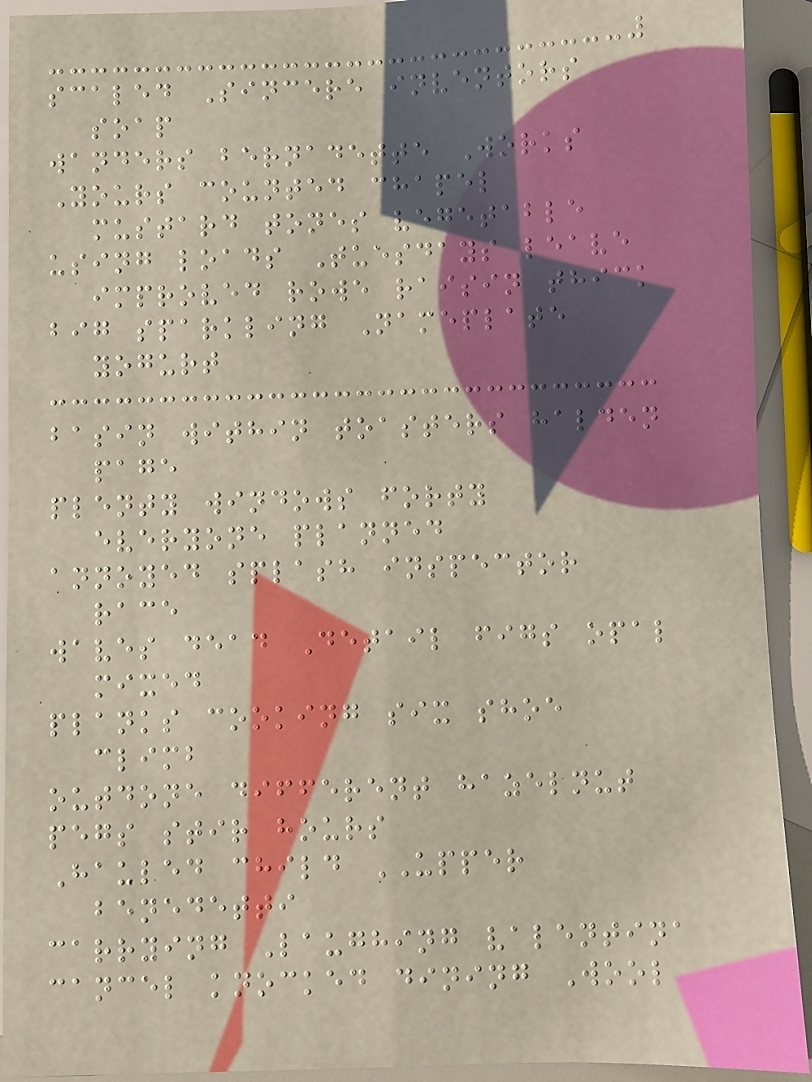scaled Sincere inventors
soap
wanders bernadette Works
Yours counted chapel
mustard tones vegetable
using loads Tuesdays leave
improved rowe raisin thick
big sparkling Nameplate
yogurt
basin within toasters halden
page
plenty windows forty
everyone planned
annoyed splash inspector
race
waves dead Detail figs opal
mixed
planks cooking six shoe
climb
outdone different hazelnut
pegs stir hours
Hauled child UPPER
benedetti
carrying Laughing valentina
cancel knocked dining Wool
